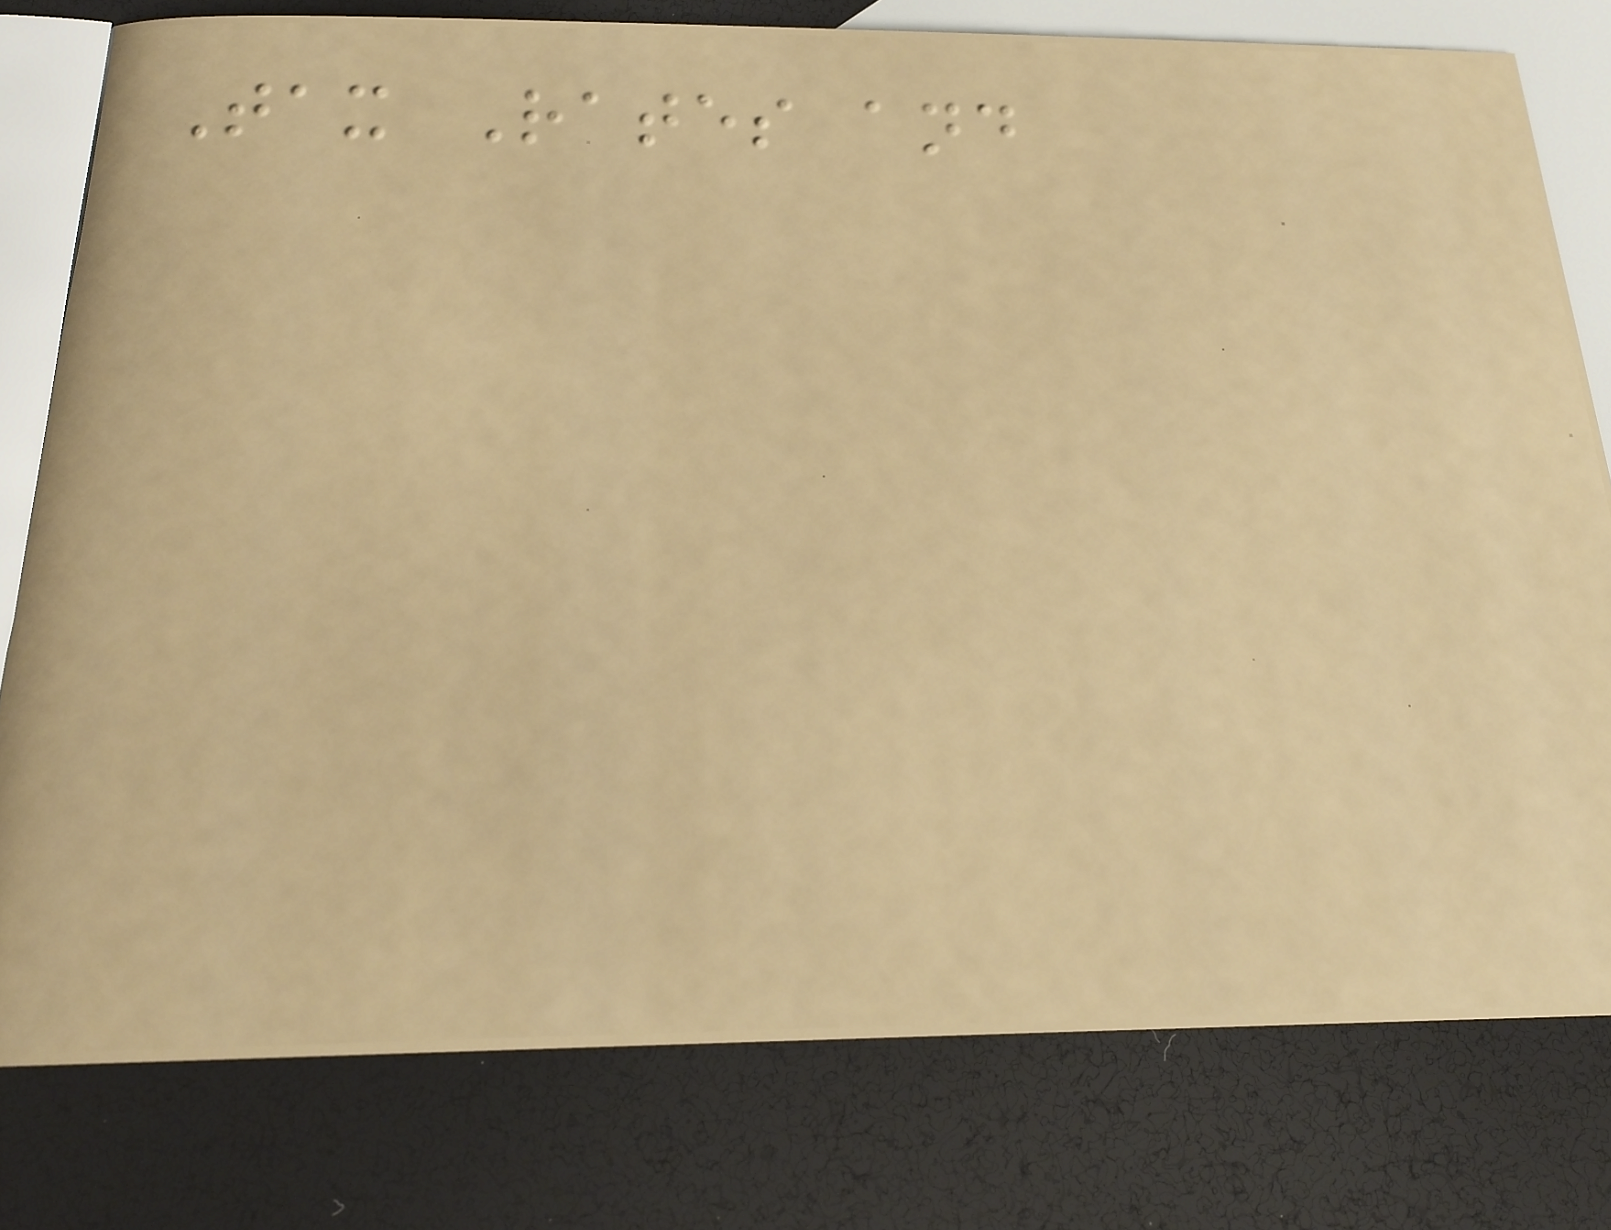Tax Rates and
